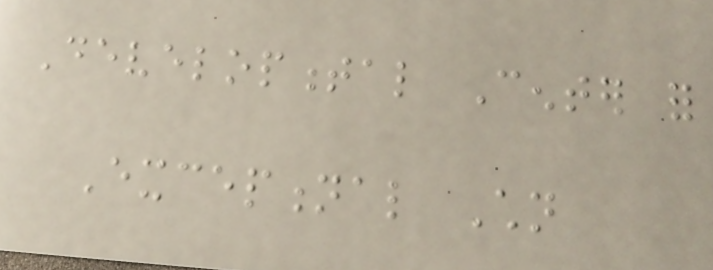Developmental Center for
Exceptional Children
